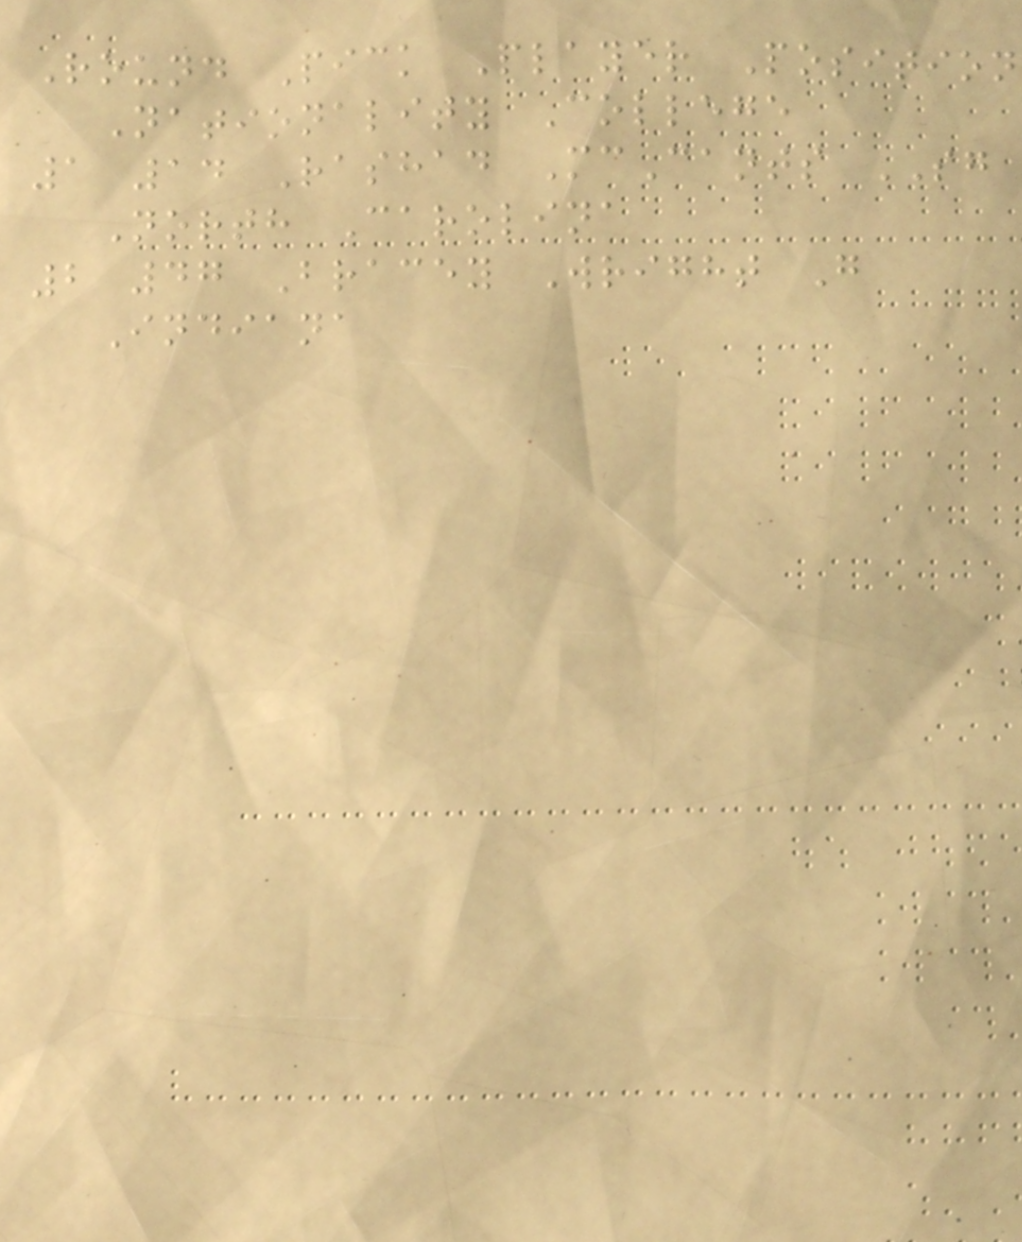Round Pick Player Position
Nationality College
1 14 Rashad McCants SG
North Carolina
2 47 Bracey Wright G
Indiana
